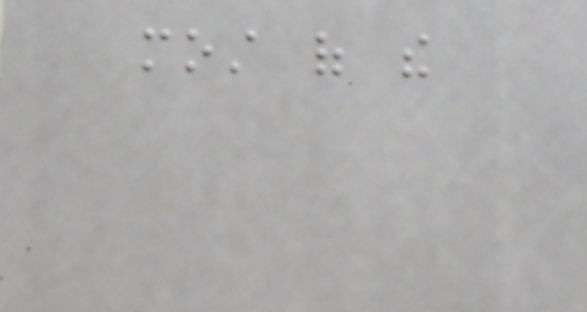most of the
